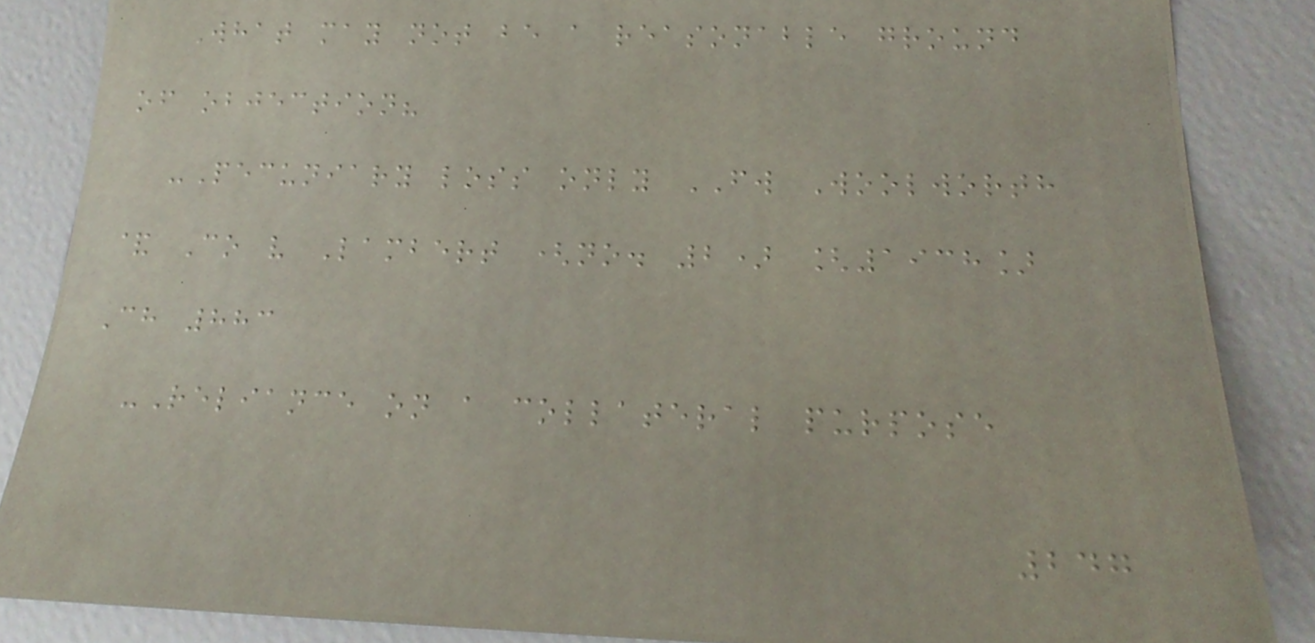What may not be a reasonable ground
of objection?
-Pecuniary loss only FW Woolworth
& Co v Lambert (no. 2) [1938]
Ch 883
-Reliance on a collateral purpose
247
